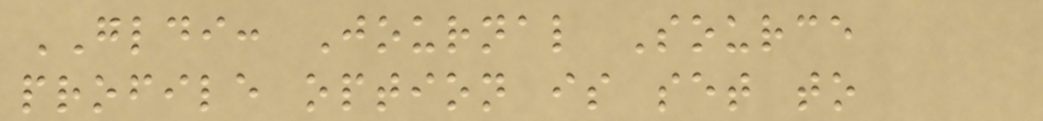GLDI: Journal Source
profile option is set to
